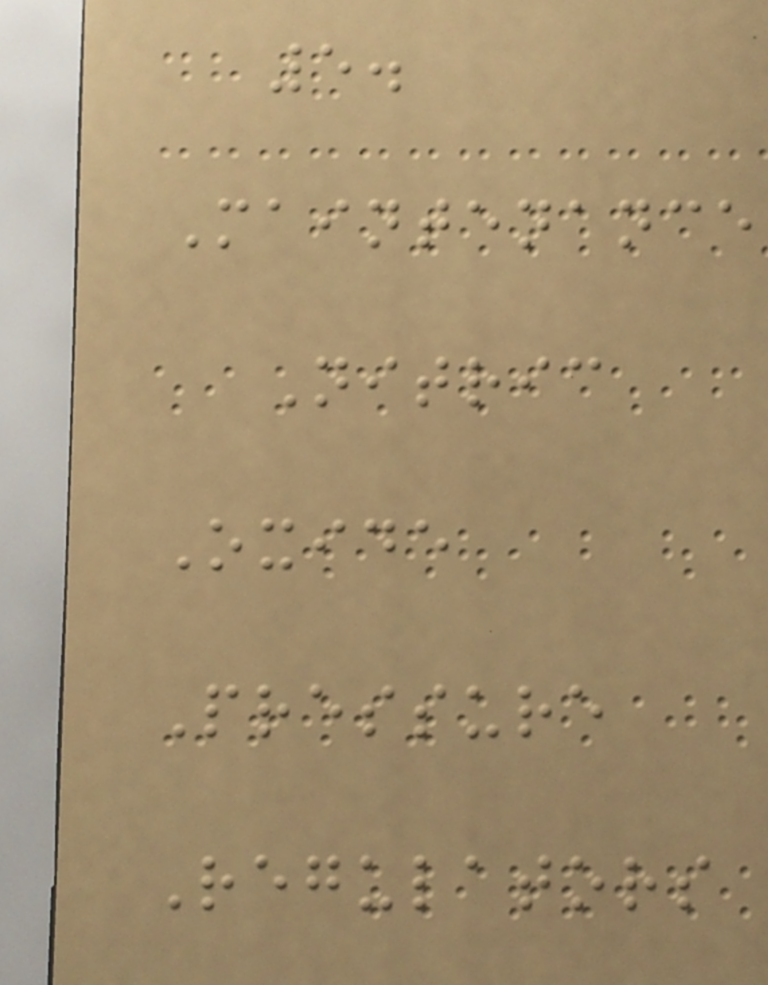5.
Maintenance
Nitric
Oxide
Pressure
Regulators
